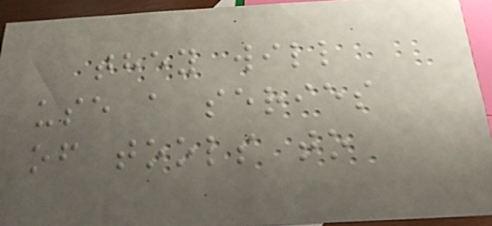they will
use a series
of tools to
